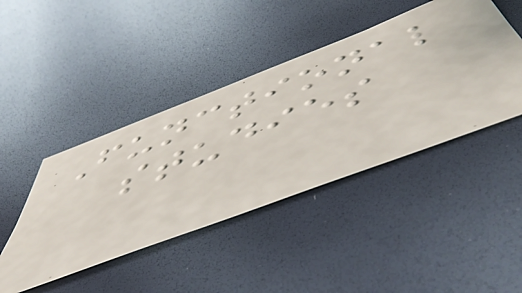Functional
studies
